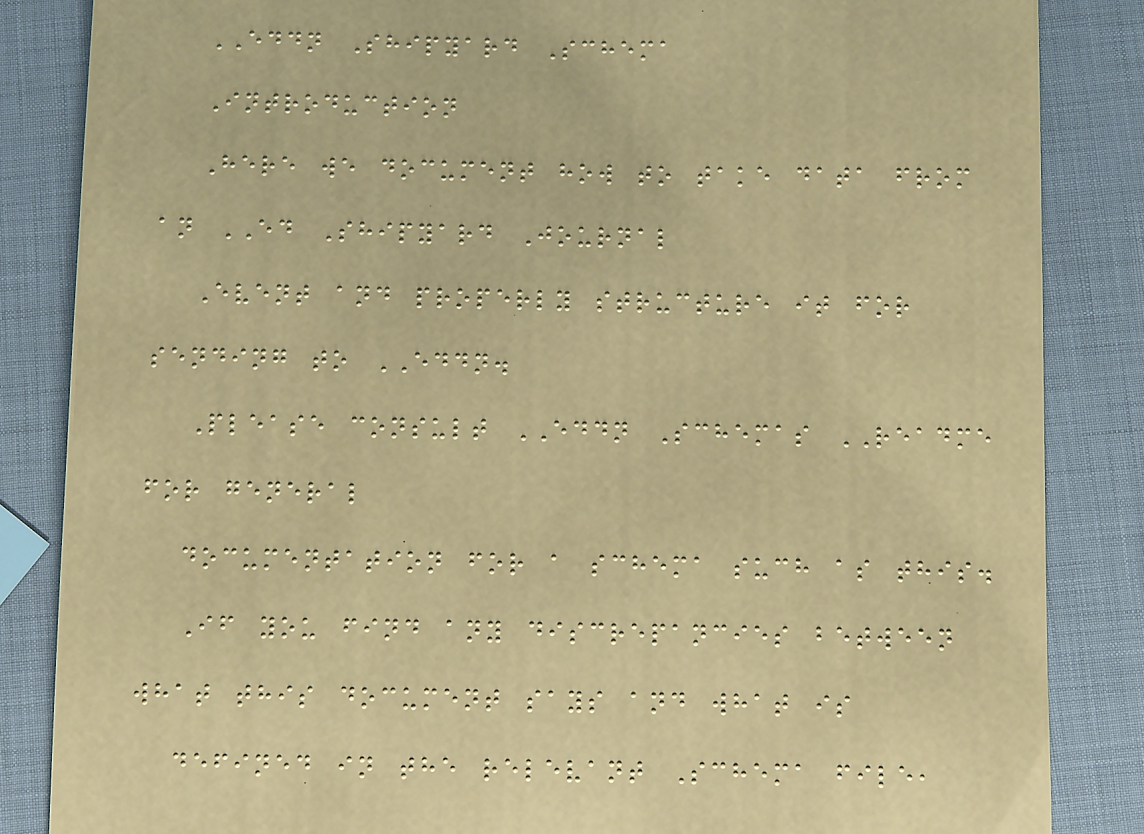EDDN Shipyard Schema
Introduction
Here we document how to take data from
an ED Shipyard Journal
Event and properly structure it for
sending to EDDN.
Please consult EDDN Schemas README
for general
documentation for a schema such as this.
If you find any discrepancies between
what this document says and what is
defined in the relevant Schema file,
